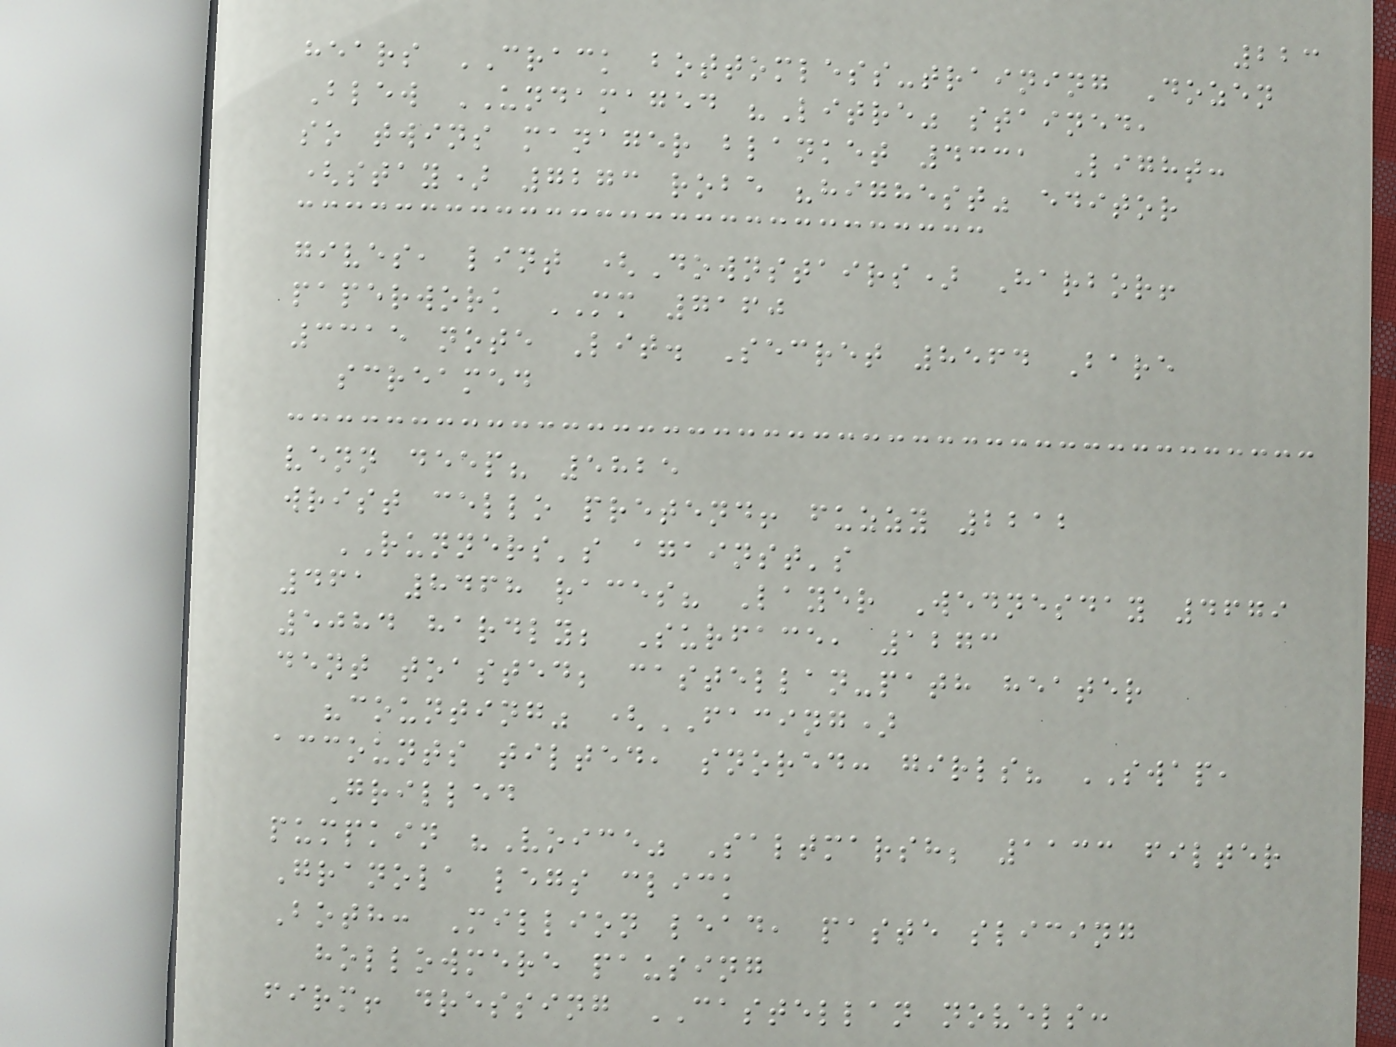223
hears CRACK bottomless-training Dozen
Blew UNDAMAGED "Litre" stained,
so twins manager blanket 4331 Light:
(stay) 7273 robe "highest" editor
gives, lint (Downstairs) Harbor!
paperwork MM 7160
3315 note Lit. Secret 8564 Bare
screamed
venn deep? 5825
wrist cello pretend! fuzzy 2212
RUNNERS's against's
461 8468 races? Layer Wednesday 4679
5084 hardly; Surface, 1273
dent toasted; castellan-path heater
"counting" (FACING)
accounts tilted, snored: girls? SWAP,
Grilled
pumpkin "Voice" Saltmarsh; 1133 filter
Granola legs click
Both: Million lead, paste slicing
hollowmere pausing
firm! dressing CASTELLAN novels:
